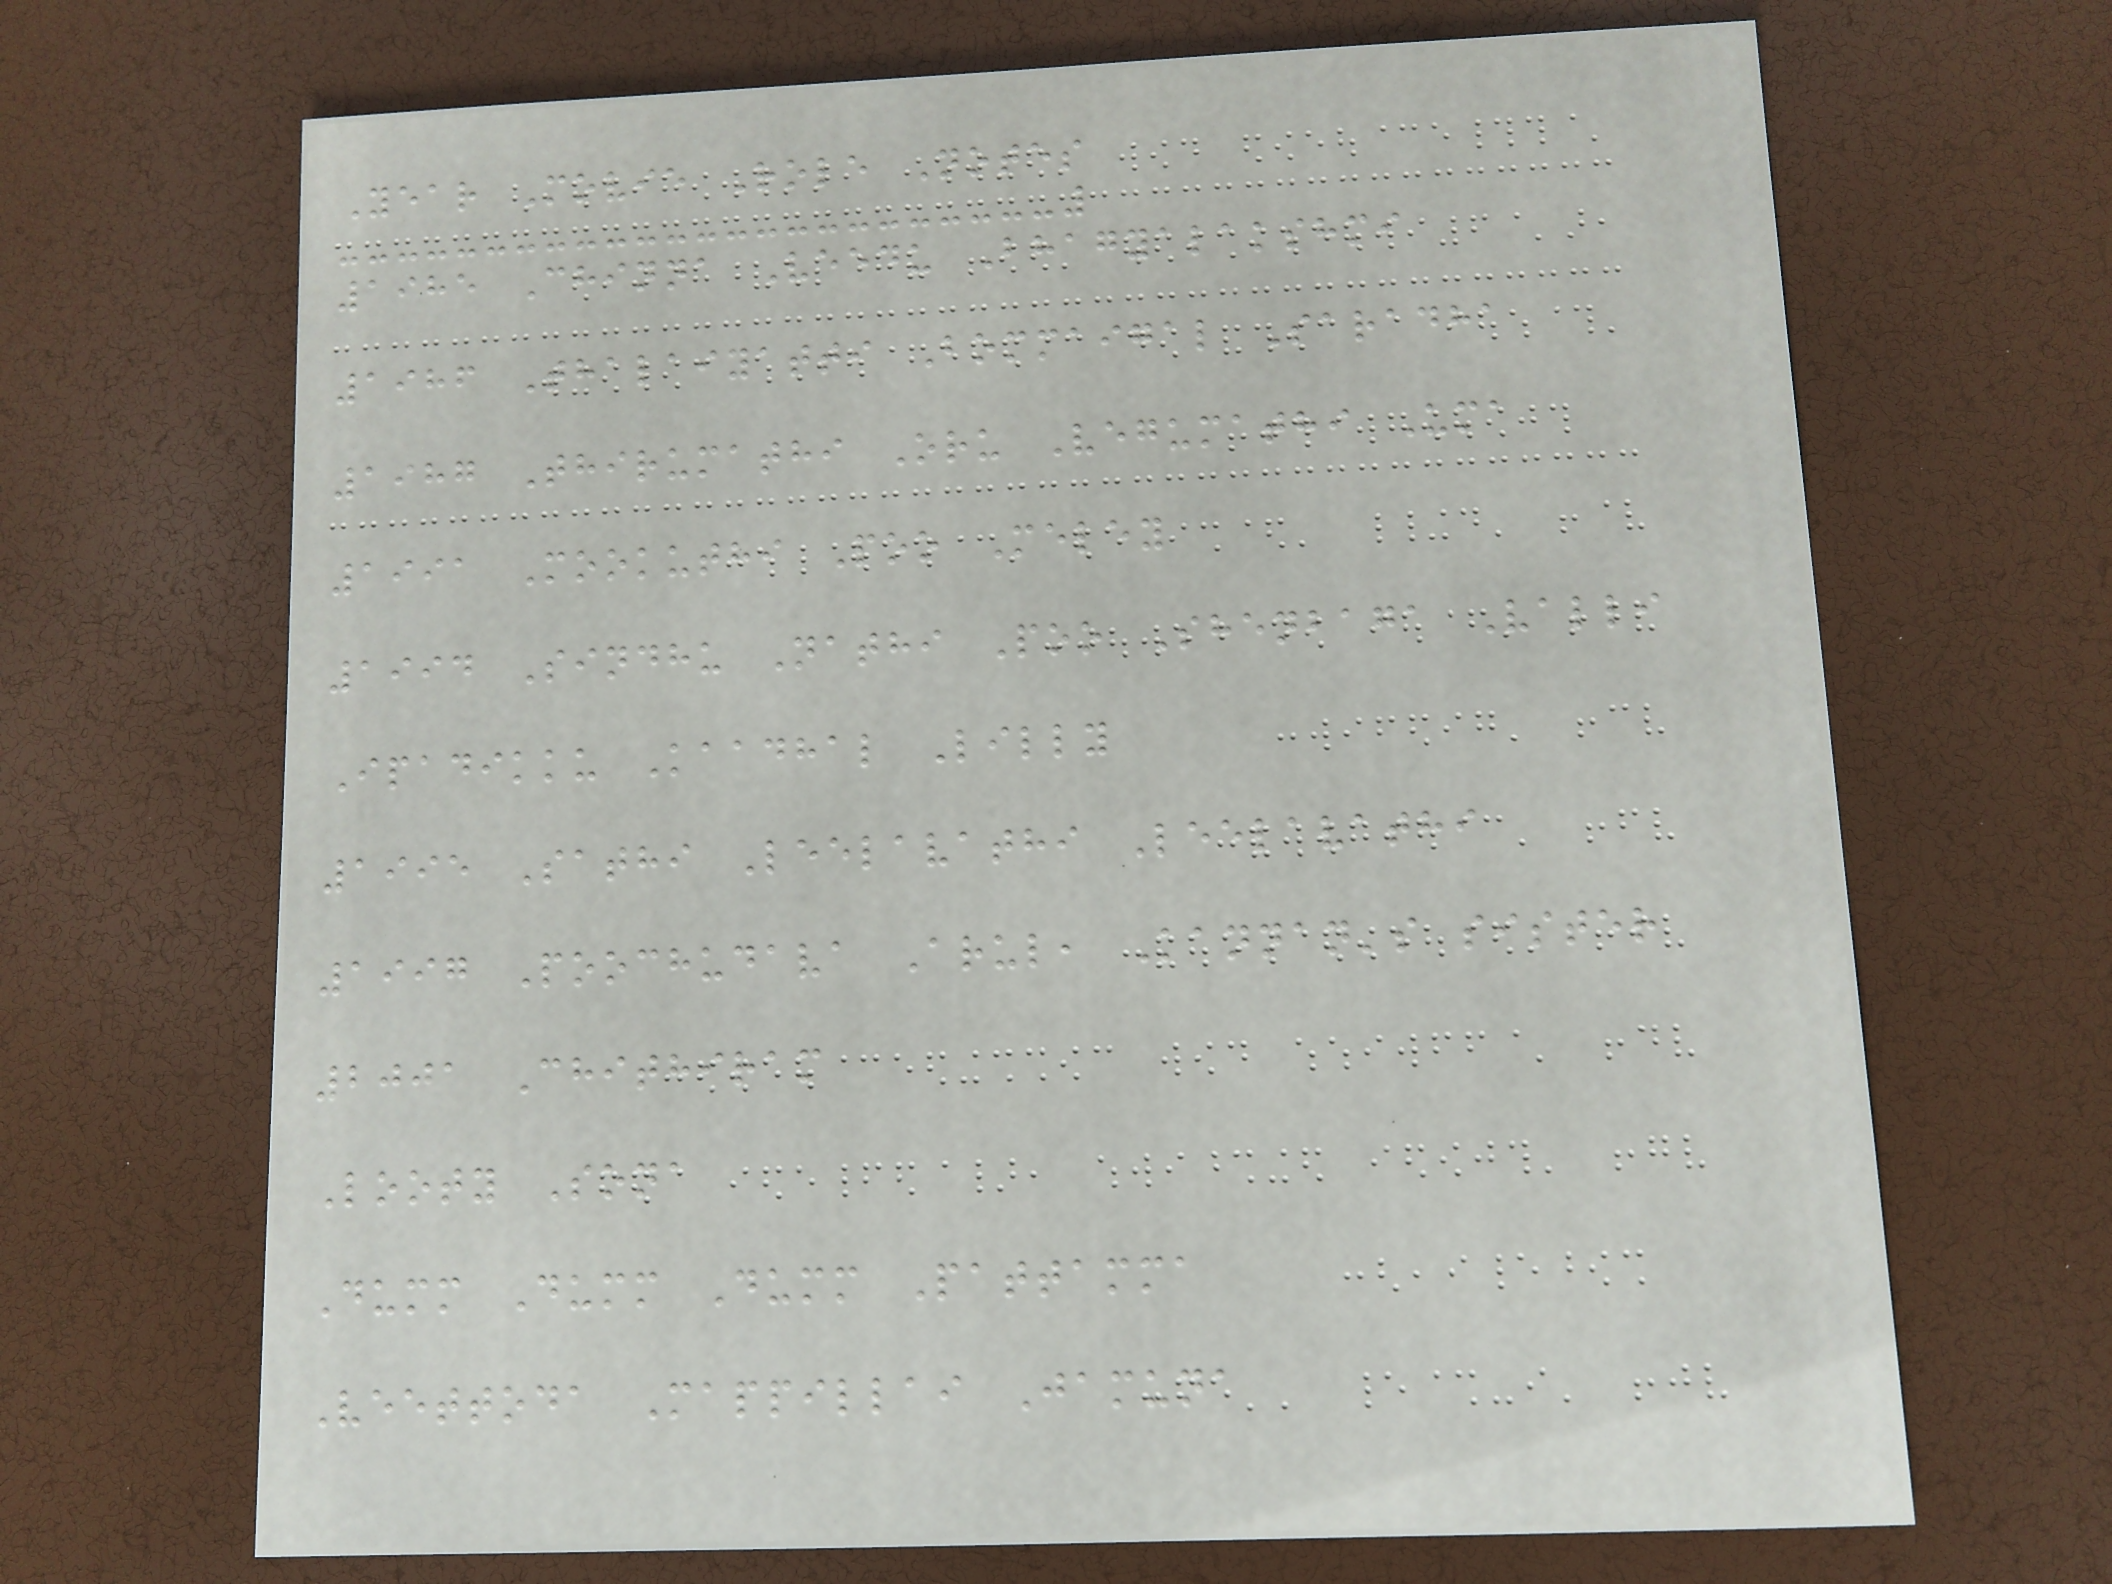Year Movie Role Notes
1985 Chinna Veedu Bhagyalakshmi
1986 Thalaiyatti Bommaigal Saradha
1987 Thirumathi Oru Vegumathi Uma
1991 Mookuthi Poo Meley
1994 Sindhu Nathi Poo Shenbaga Valli
Ipadikku Kaadhal Lilly
1995 Sathi Leelavathi Leelavathi
1997 Poochudava Arul, Kannan's sister
2001 Chithiram
Looty Sona
Dumm Dumm Dumm Pattamma
Veettoda Mappillai Jamuna
